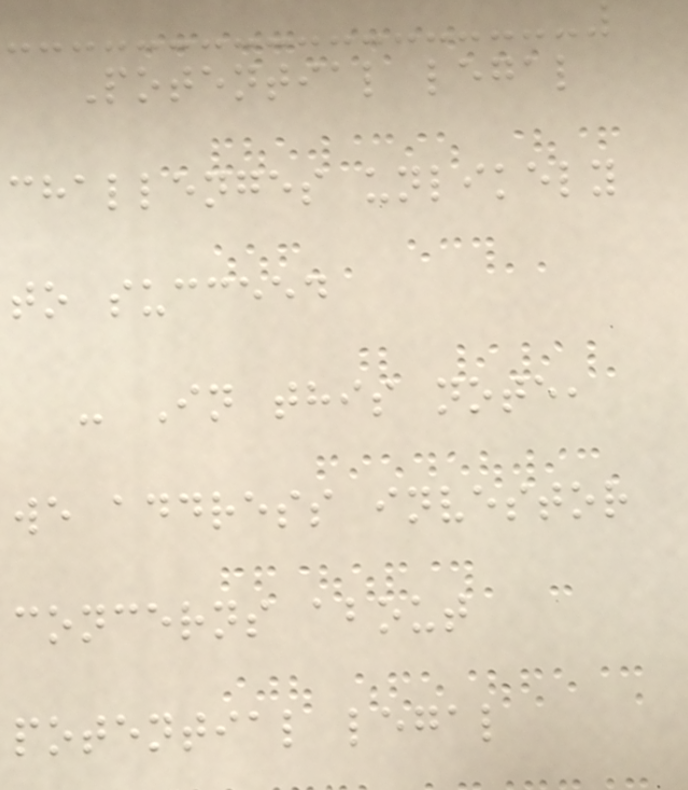Potential legal
challenges unlikely
to succeed
- In this note,
we address investor
concerns about
potential legal
